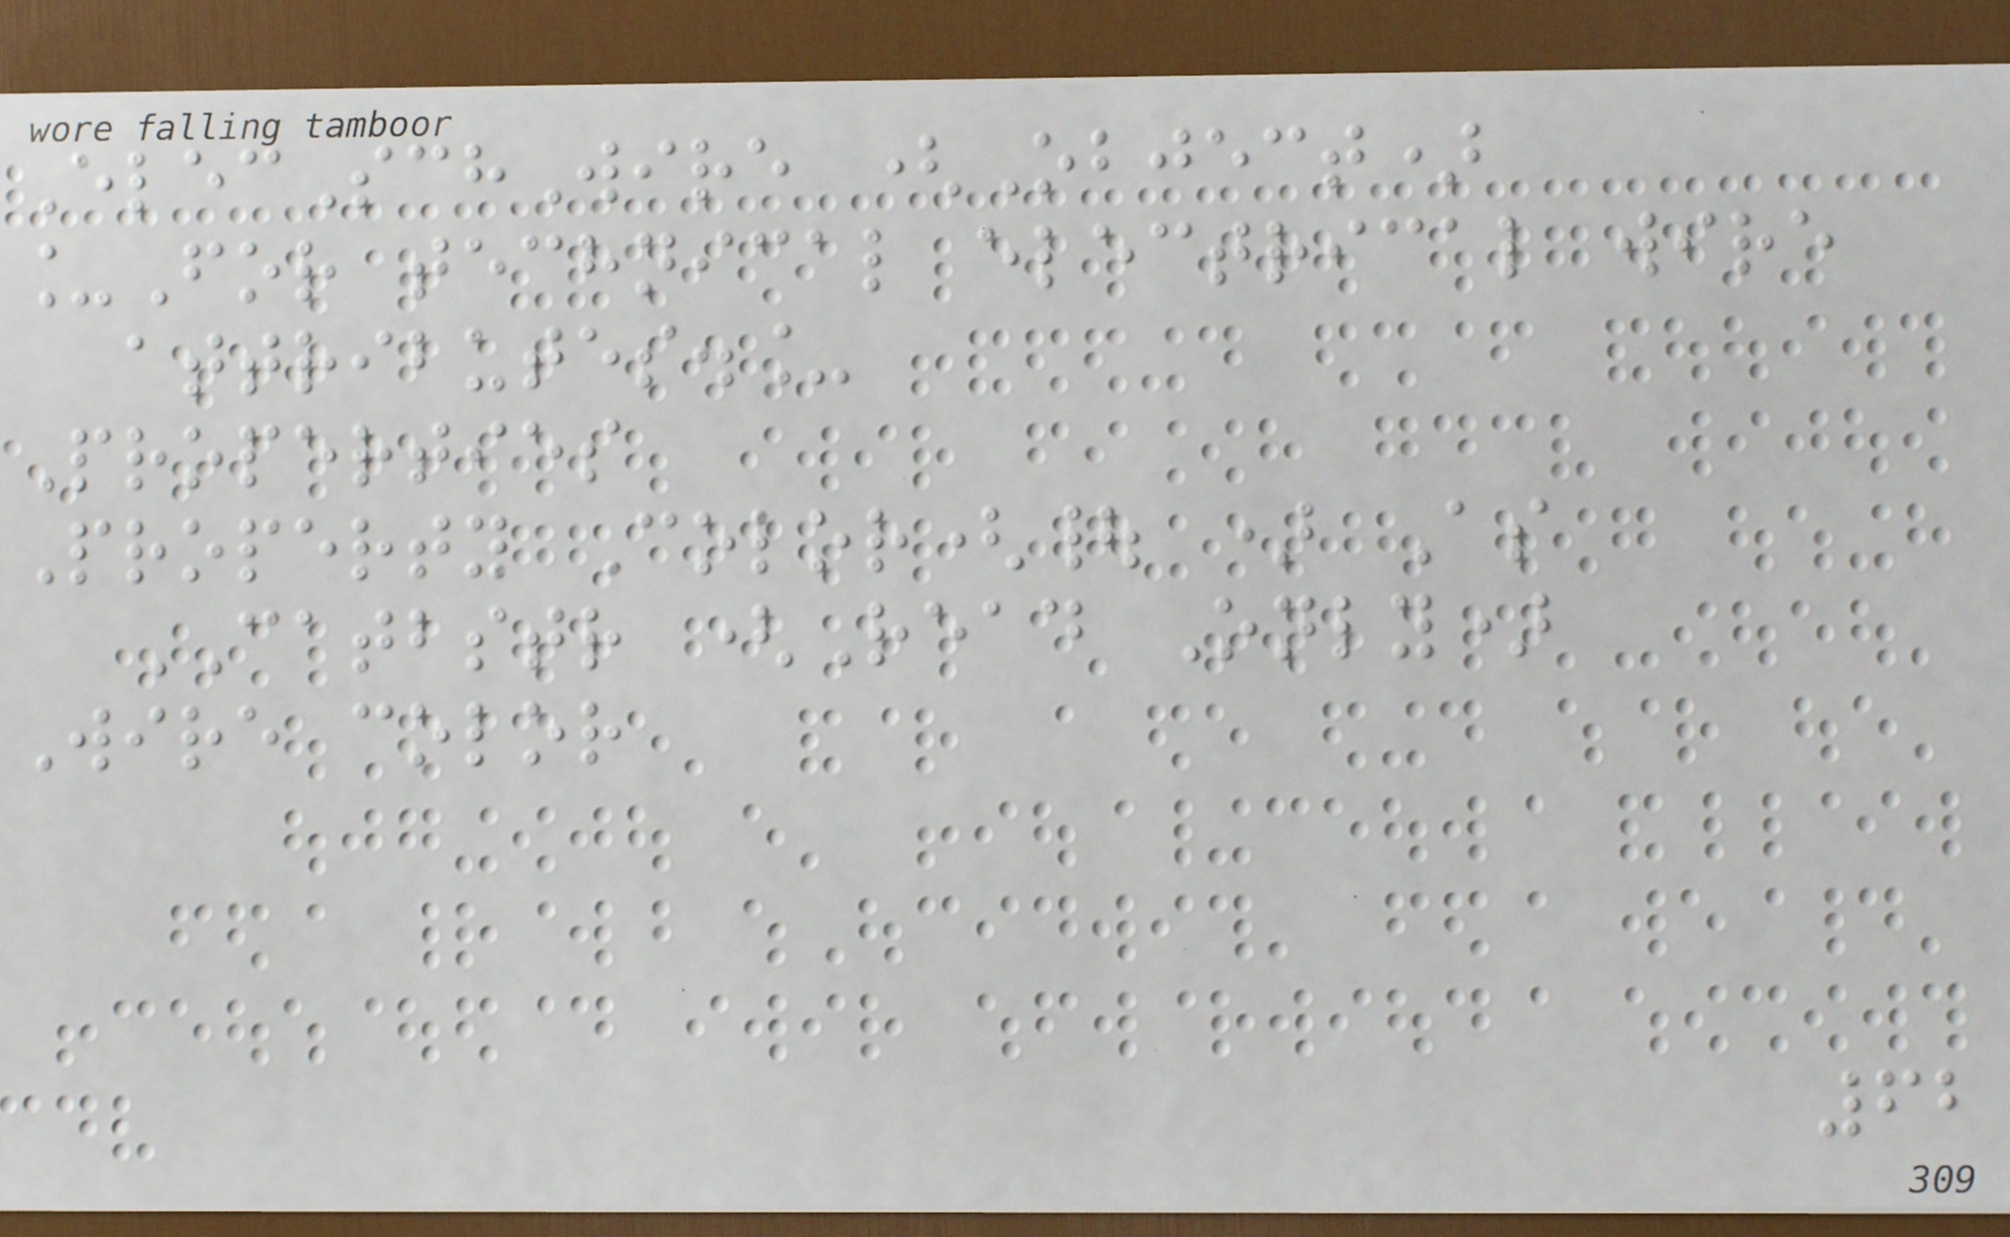ElecSchWire (Object)
_For technical electrical wire
attributes._
Properties
Property Color(| ) As
CATBSTR (Read Only)
Wire color
62
